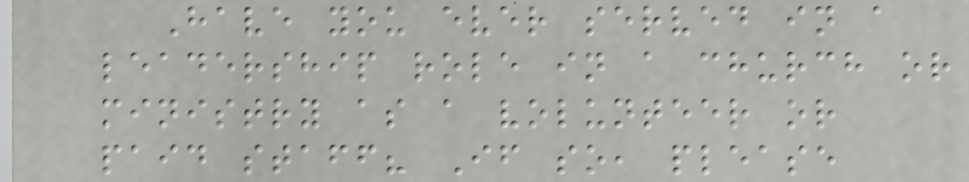Have you ever served in a
leadership role in a church or
ministry as a volunteer or
paid staff? If so, please
